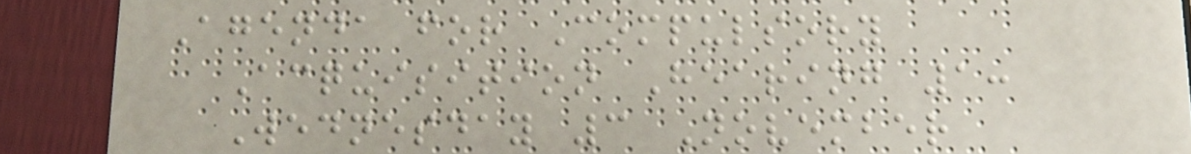Agenda for Compulsory
Acquisition Hearing 1:
Wednesday 3 November
